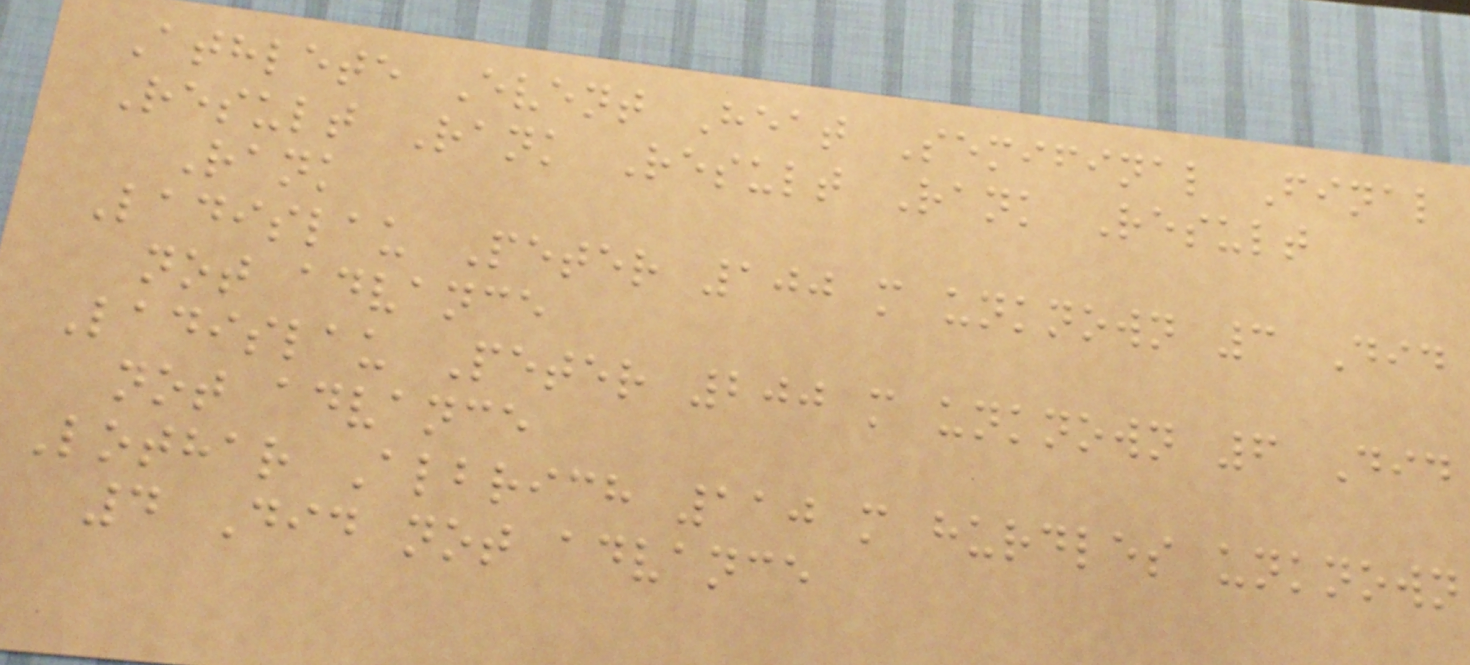Athlete Event Heat Semifinal Final
Result Rank Result Rank Result
Rank
Ladislau Peter 100 m unknown 3 Did
not advance
Ladislau Peter 200 m unknown 6 Did
not advance
Lothar Albrich 110 m hurdles unknown
4 Did not advance
